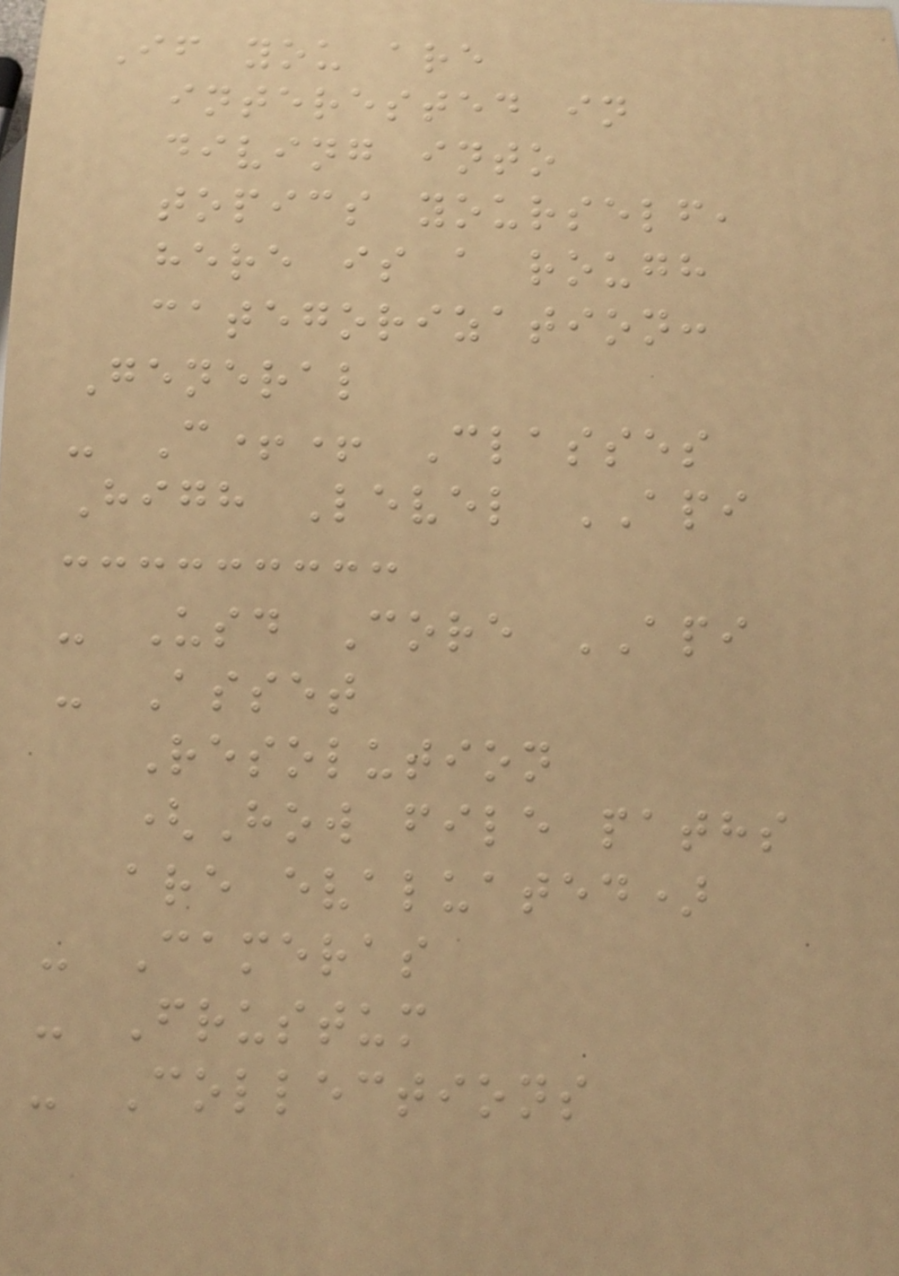If you are
interested in
diving into
topics yourself,
here is a rough
categorization:
General
- C++ Classes
High Level API
- Usd Core API
- Asset
Resolution
(How file paths
are evaluated)
- Cameras
- Frustum
- Collections
